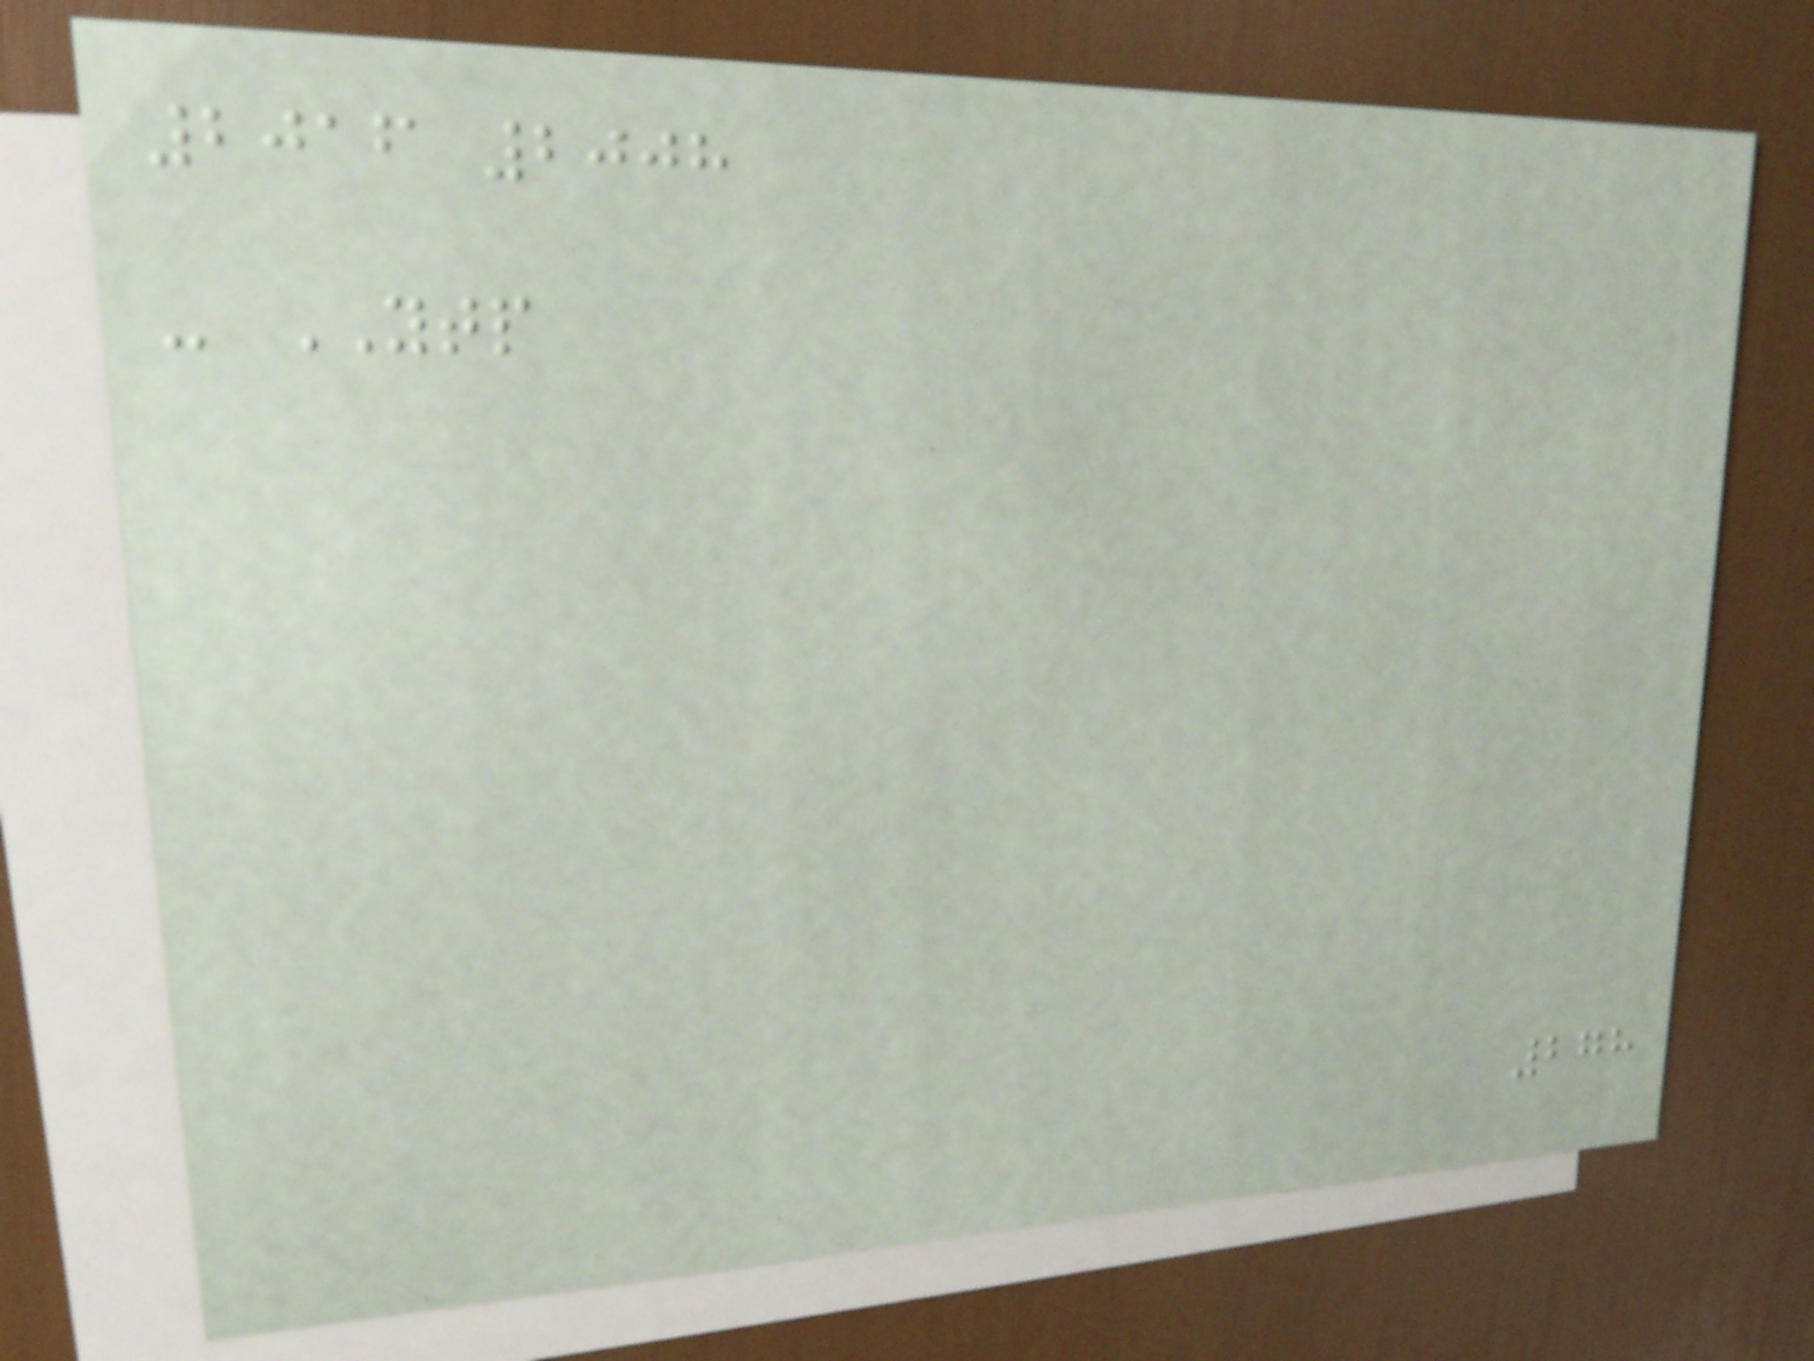2016 2008
- YTP
278
